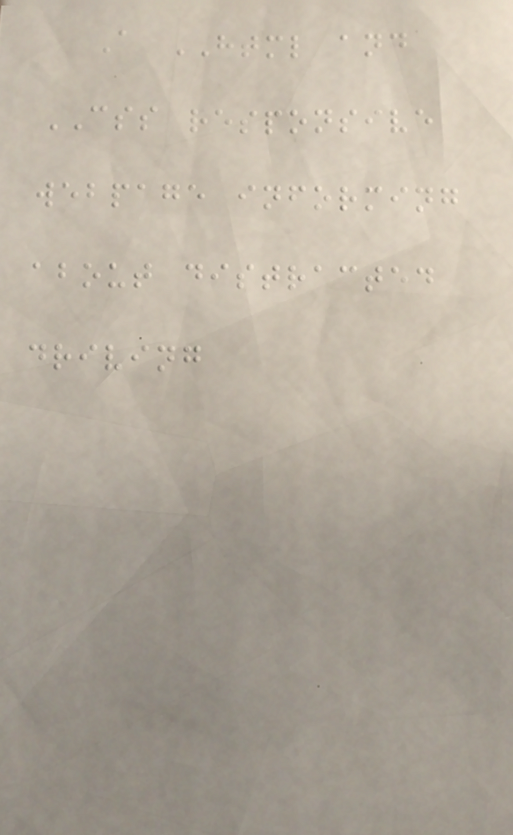A HTML and
CSS responsive
webpage informing
about distracted
driving
